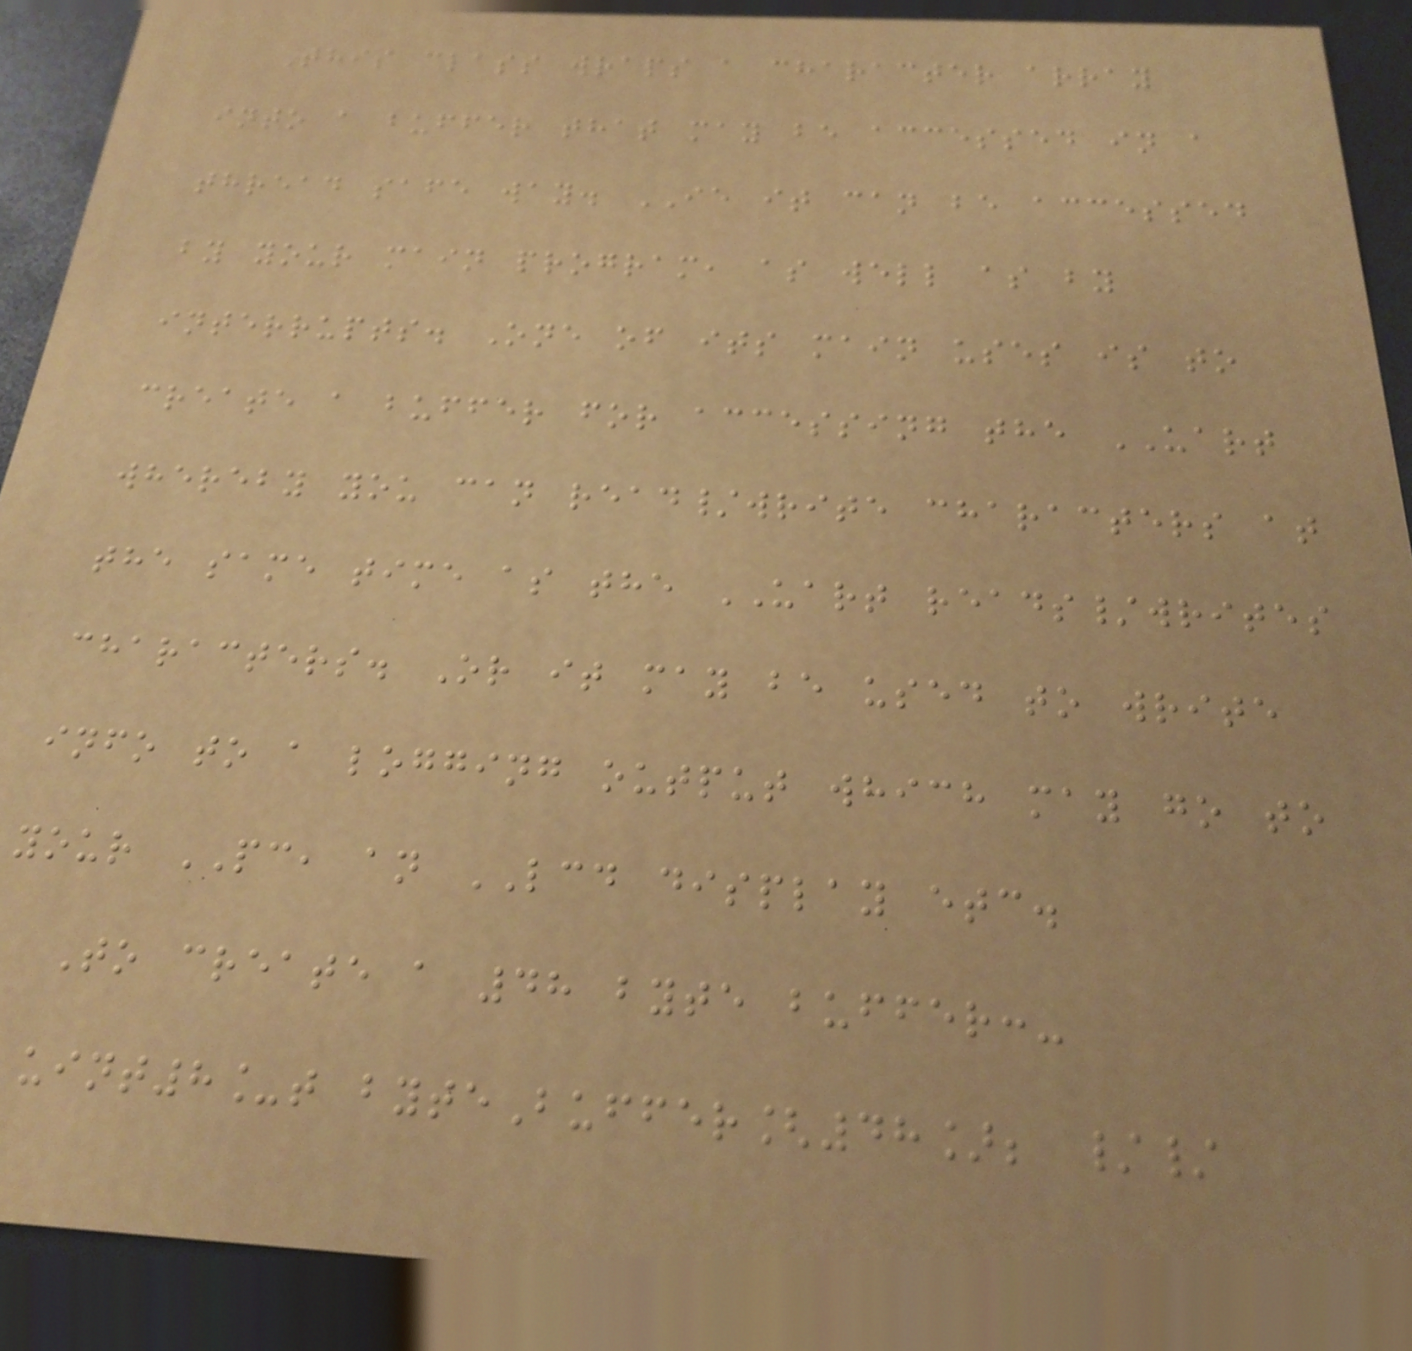This class wraps a character array
into a buffer that may be accessed in a
thread safe way. IE it can be accessed
by your main program, as well as by
interrupts. One of its main uses is to
create a buffer for accessing the UART
whereby you can read/write characters at
the same time as the UART reads/writes
characters. Or it may be used to write
info to a logging output which may go to
your PC, an LCD display etc.
To create a 48 byte buffer:-
uint8_t byteBuffer[48]; //
